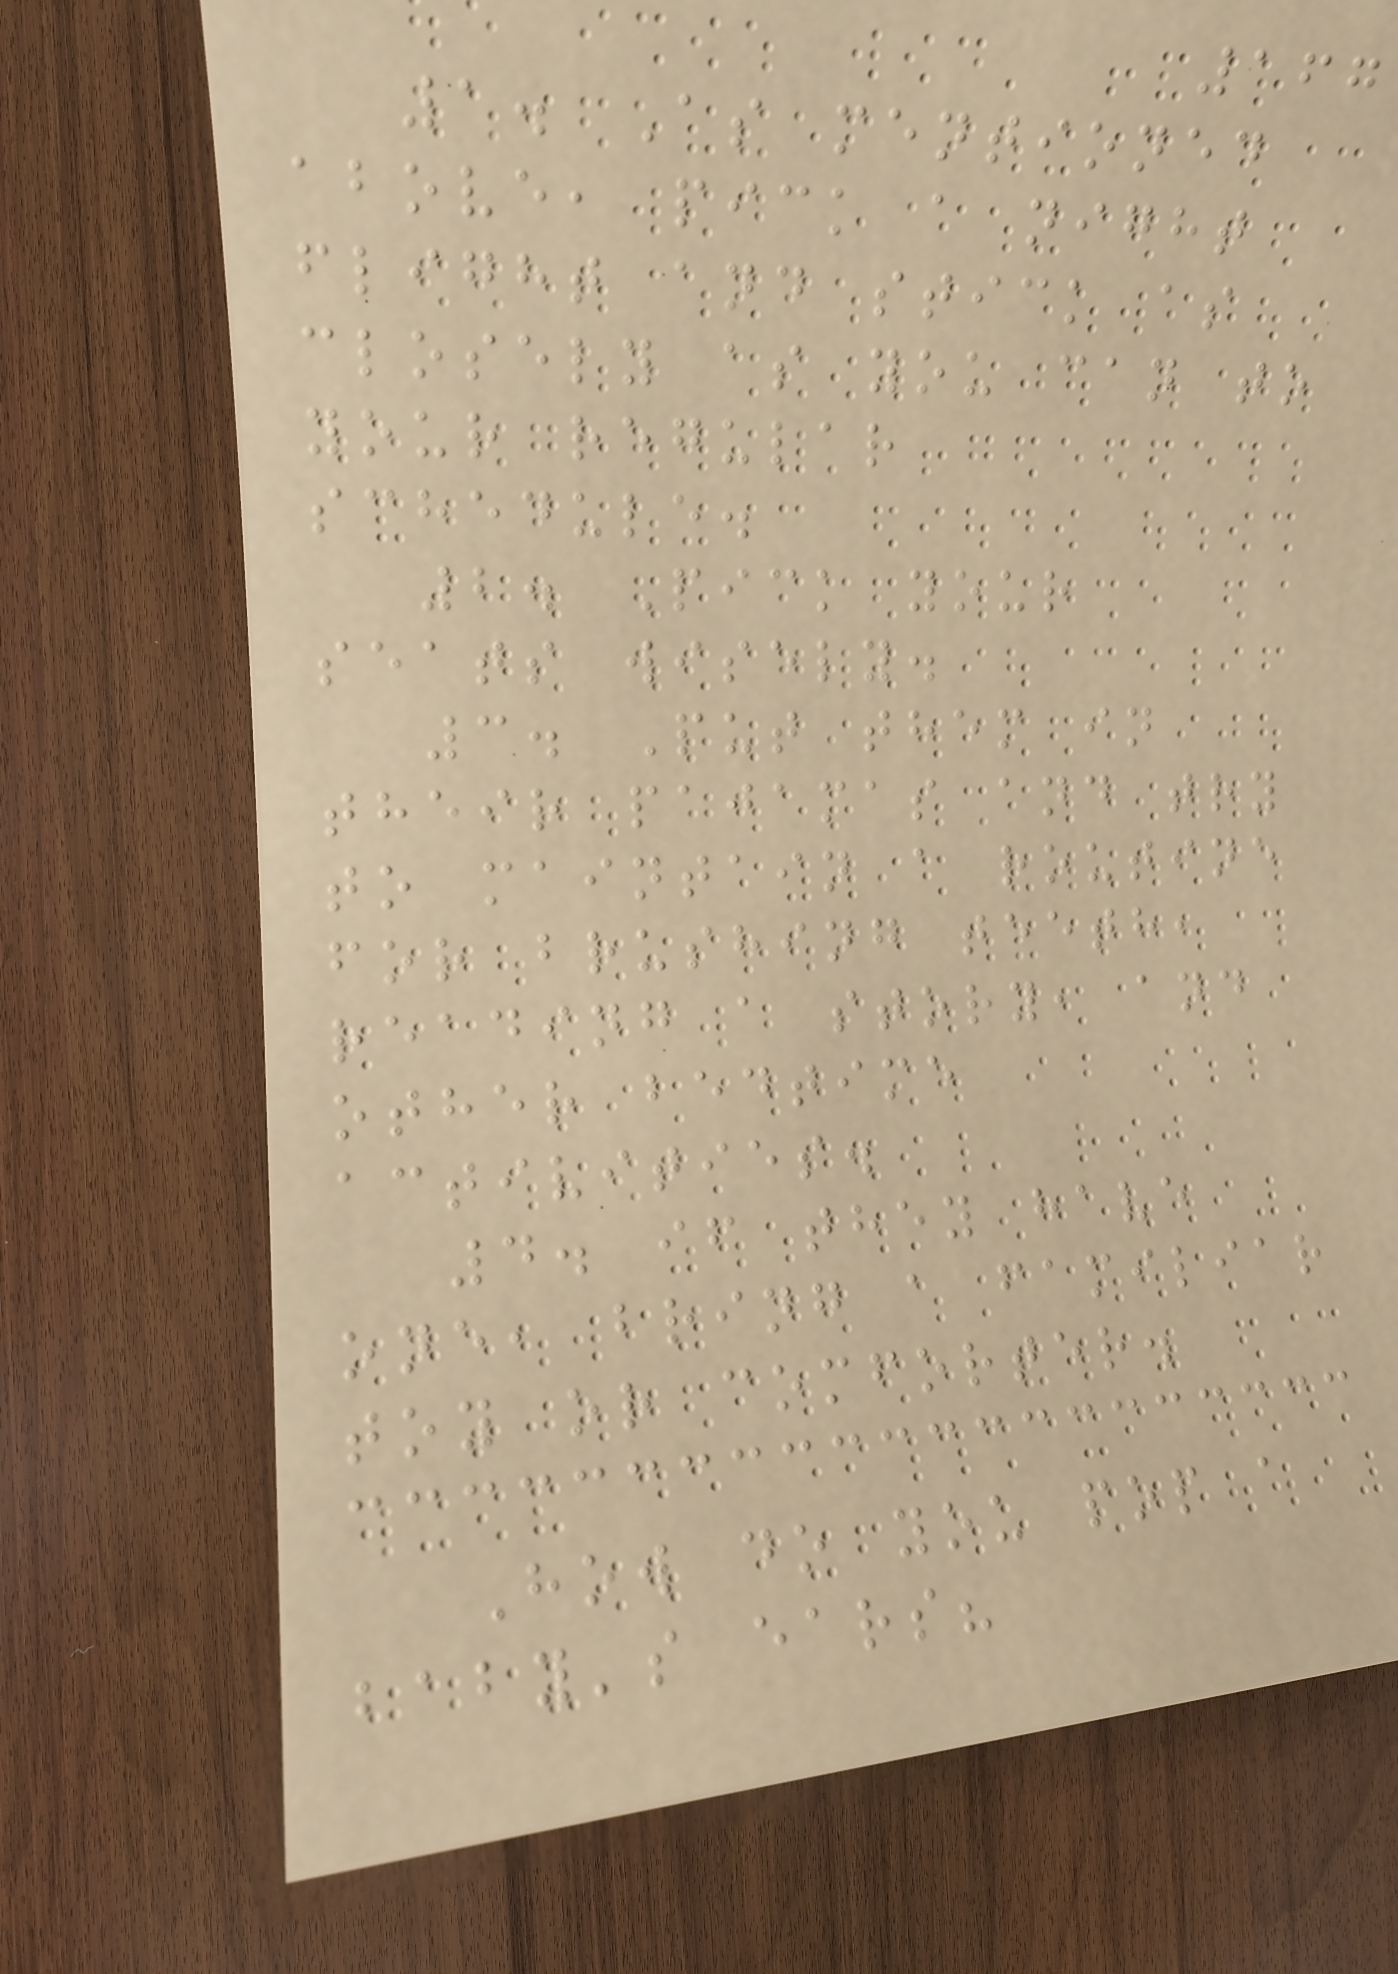167
1. As mentioned
above, pick a night
flight and stick as
closely as you can to
your regular
schedule.
2. Pick your
seats wisely.
3. Put them in
their pajamas and try
to maintain a routine
for brushing teeth,
reading a story, and
other bedtime
activities.
4. if they have
one, bring a familiar
toy or comforter.
How do you pop a
baby's ears?
